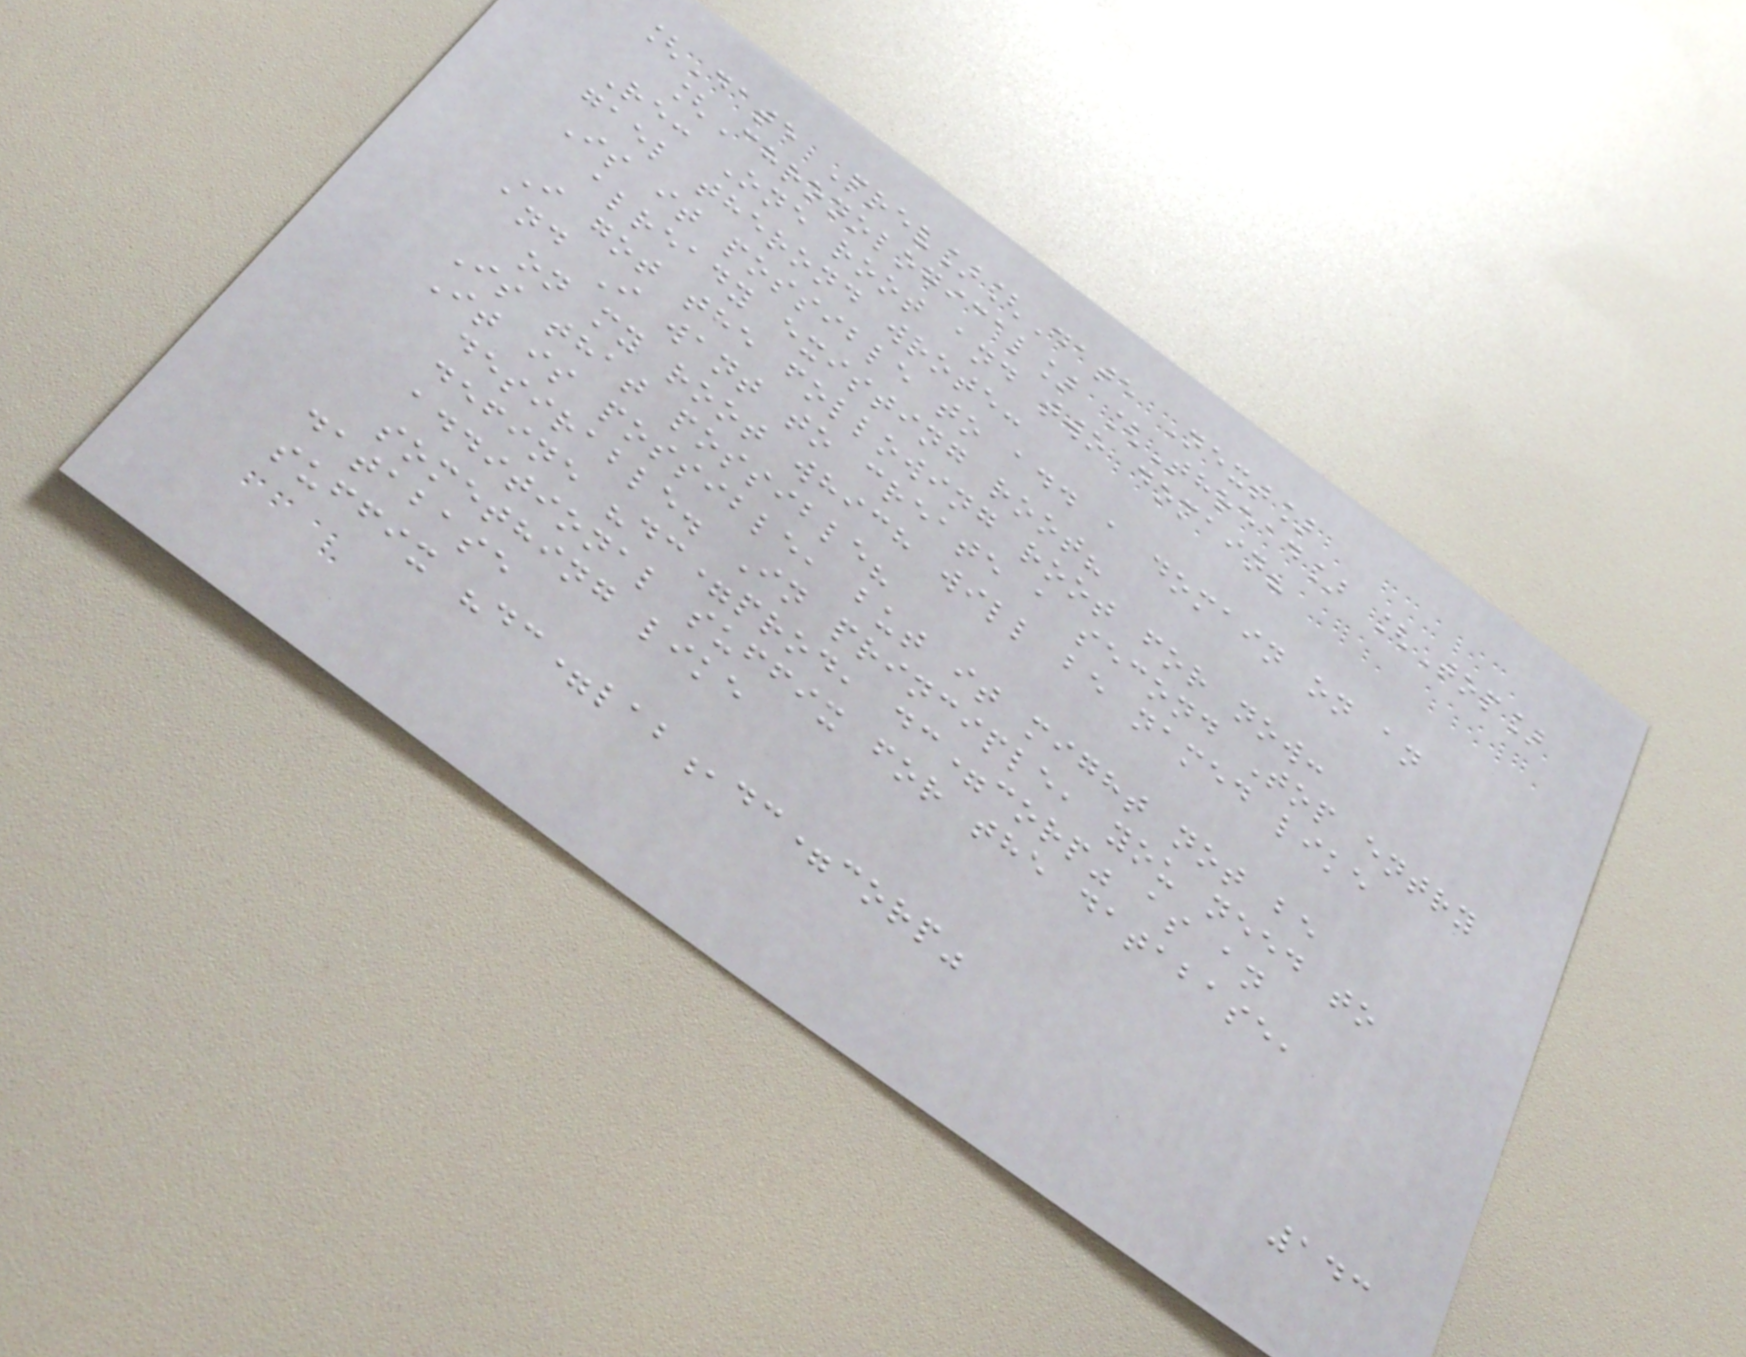[Date Prev][Date Next]
[Chronological] [Thread] [Top]
Re: One root and two domain?
gael therond wrote:
Is it possible to add a domain on an
already existing root?
I got the following root for now:
and I want to create a second Top entry
on my root which will be named like
Is that possible?
It is possible, but it might not be
desirable. In principle, you need to
define "dc=prod, dc=corp" as an
additional suffix for the database,
something like
database
suffix "dc=lab,dc=corp"
143
